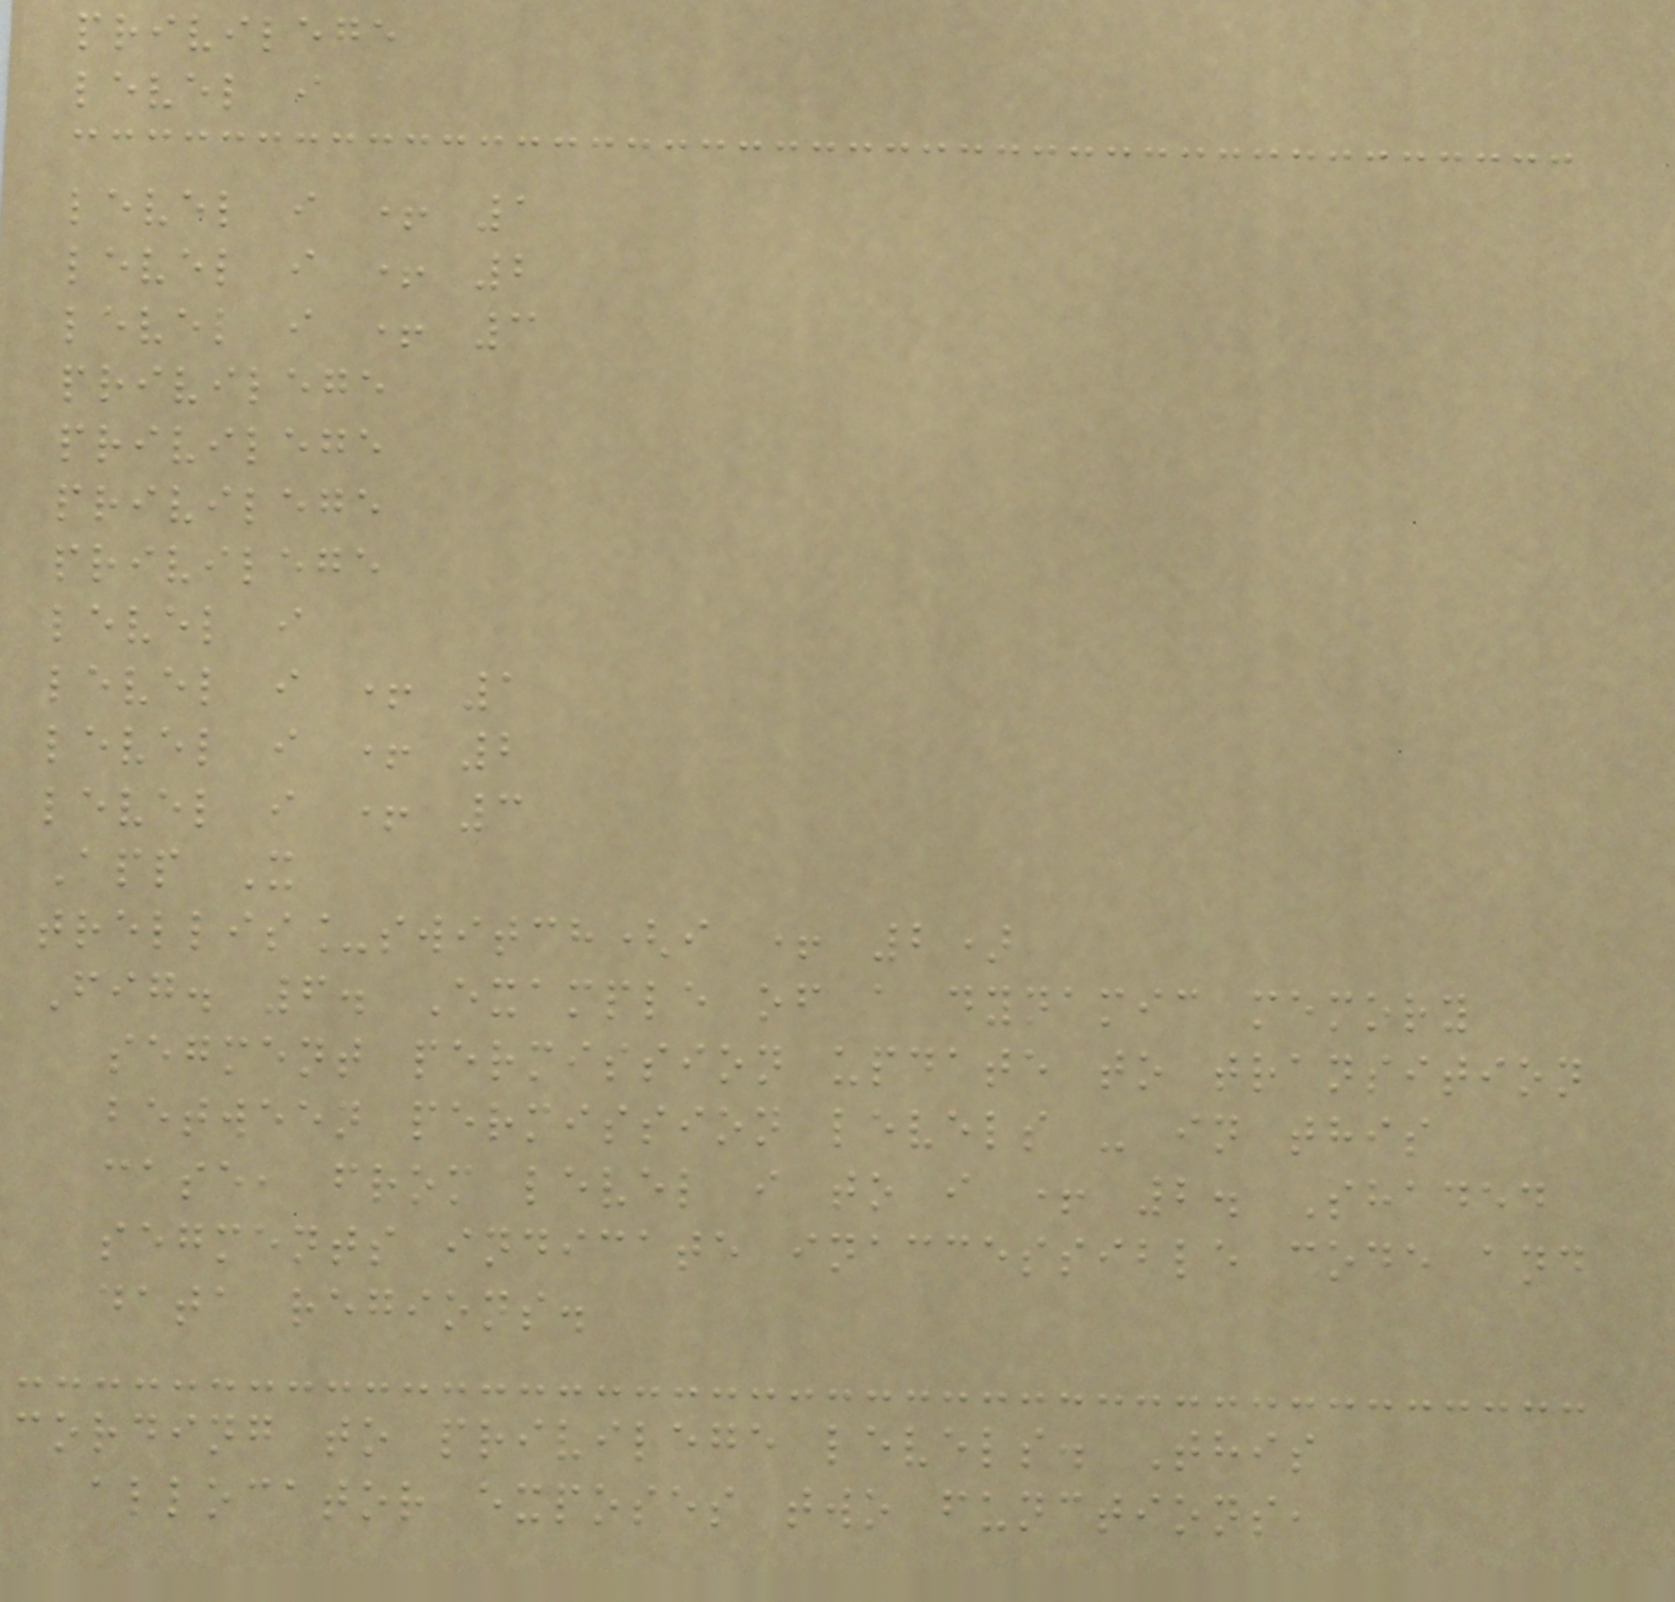privilege
level i
level i + 1
level i + 2
level i + 3
privilege
privilege
privilege
privilege
level i
level i + 1
level i + 2
level i + 3
App X
trellis_switch(i + 2)
Fig. 6. Example of a dynamic memory
segment permission update to transition
between permission levels - in this
case, from level i to i + 2. Shaded
segments indicate inaccessible code and
data regions.
cording to privilege levels. This
allocator exposes two functions,
